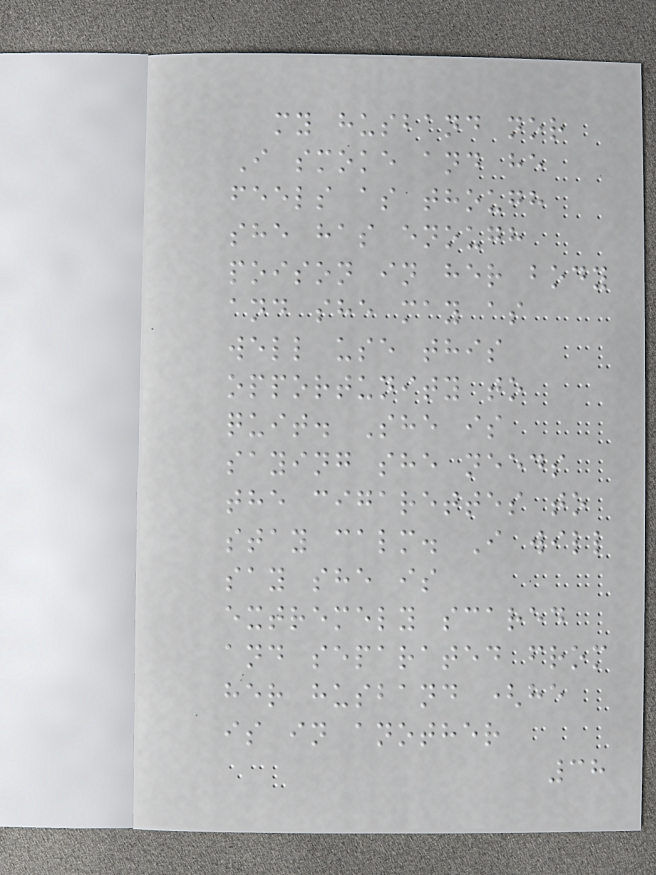my husband nor
I smoke and he
feels as though
she has enough
poison in her body
and she may as
well use this
opportunity to
quit. She is
saying she needs
the cigarettes to
stay calm. I will
say she is
extremely scared
and separated from
her husband (he
is in another
38
